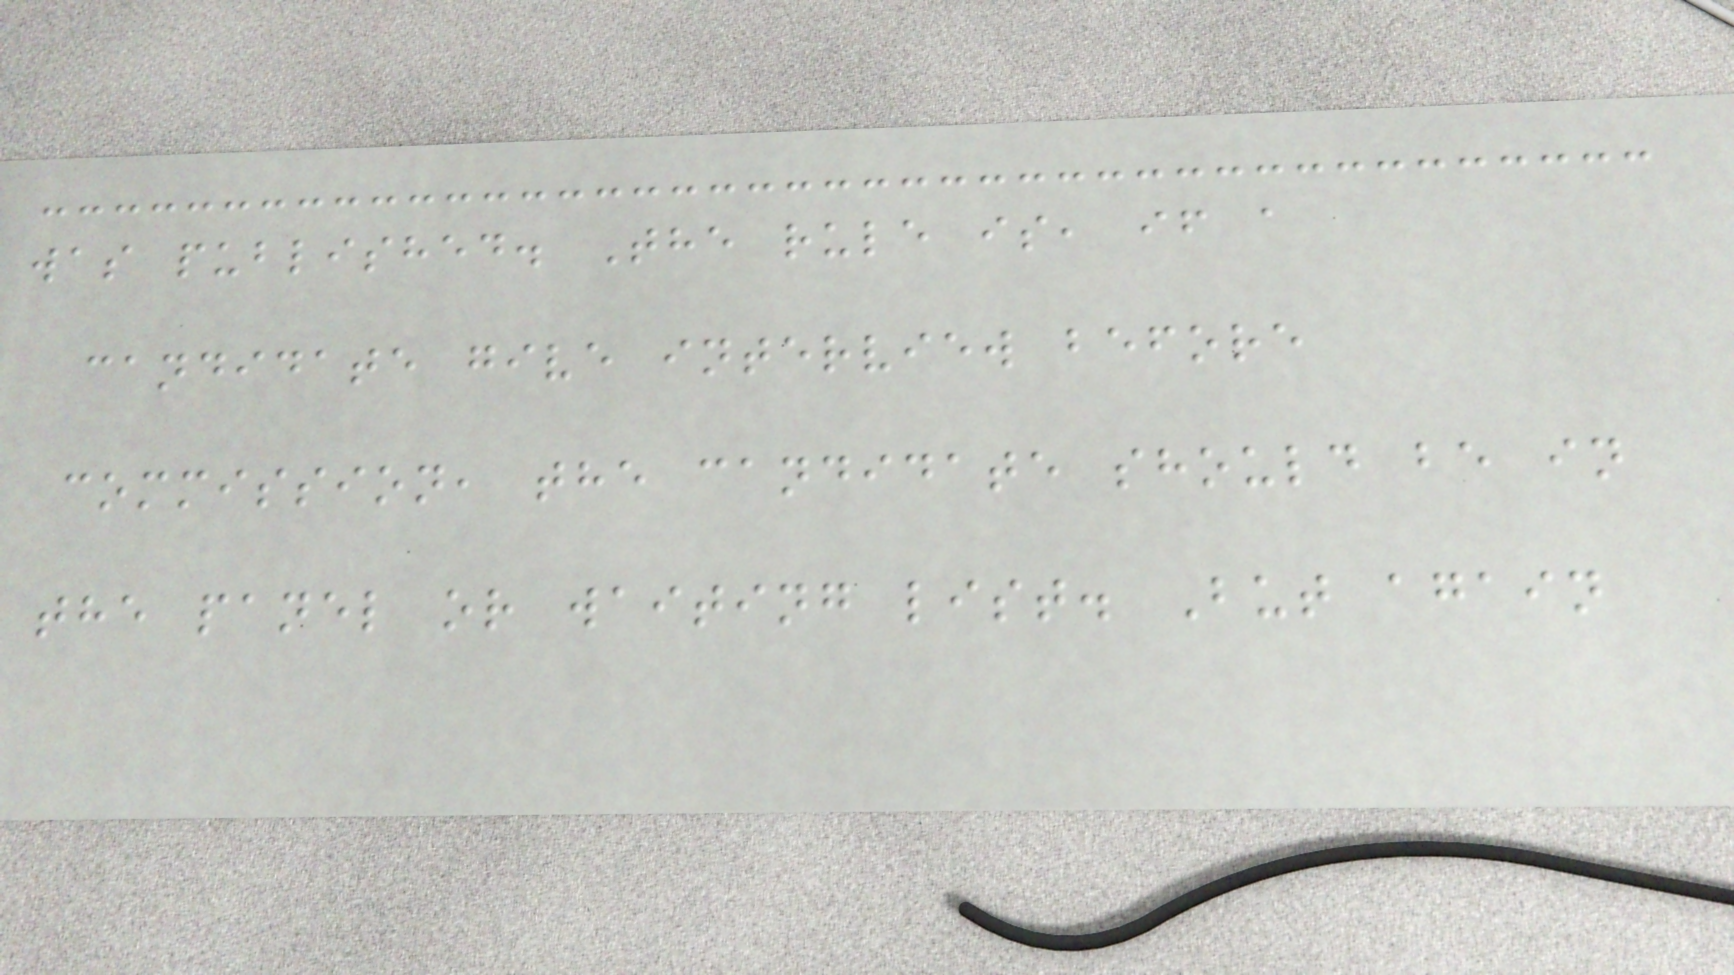was published. The rule is, if a
candidate give interview before
commission, the candidate should be in
the panel or waiting list. But again
